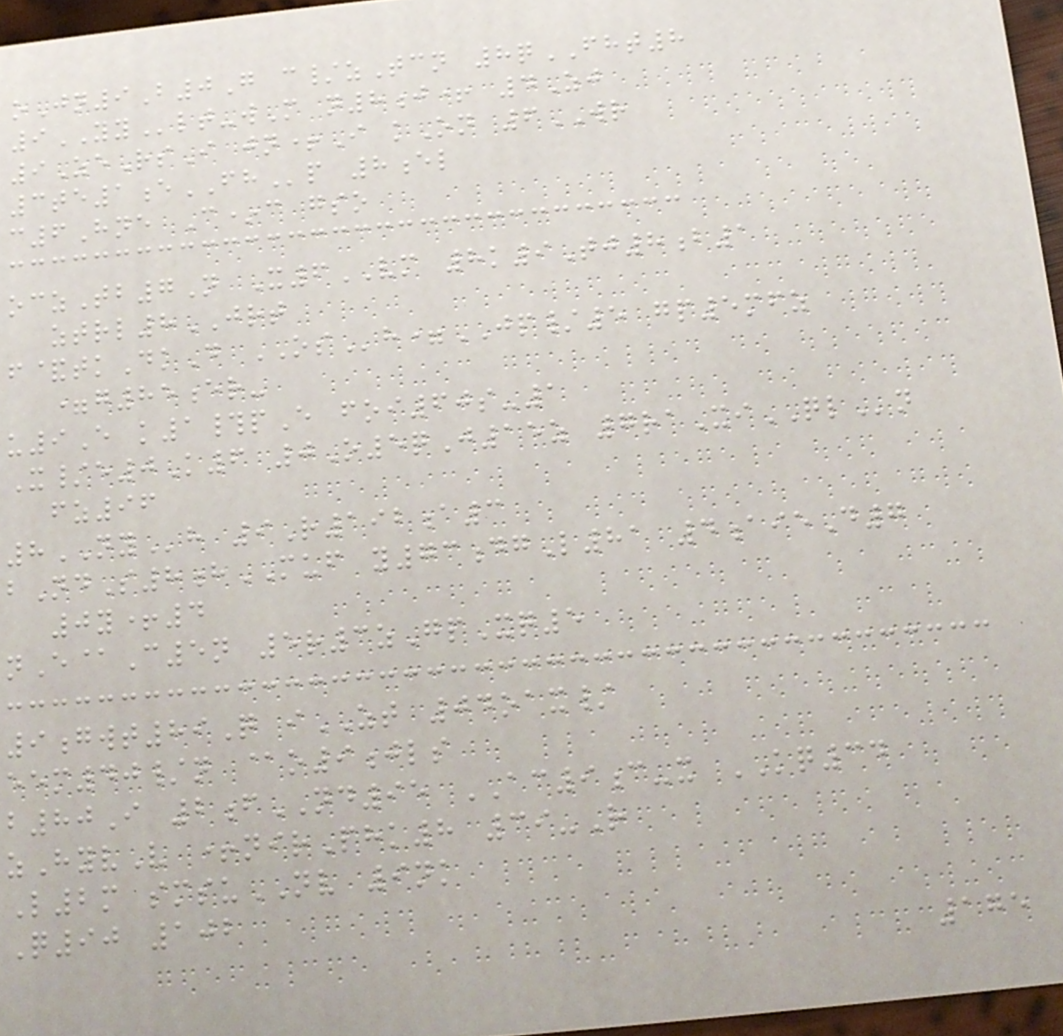oJn9B0G c/zTcn 8qFHT8
9YYlt-wM n8j+ 4Zj
9ZeRsI jn+I kOn 6WR
3te1eFHp 8el
c6Hne C*c gso
oczTb7N X6VM 8k9Tj8b1
ztrl8JRT
f&tkDkD OSh=JP/5 gp5mfz
=g85er-
u9E k1#pE foi60s-1
X/e0K6 0O5qJ15z 7raXiQLn
fz96
8NYh 9R192a3
bNdS8hMUF y73dgL81 4aieD7
0y+4
nE@C5n 5r3zGpXq5
9gwt89Q iZT 04oax/
eem40/n @o9jls
b80I 2fND95 AC9c-x KQ34
zHyvV +nirPhk8 39-R
L2m smsuNV 9nk
Q90 102
175
